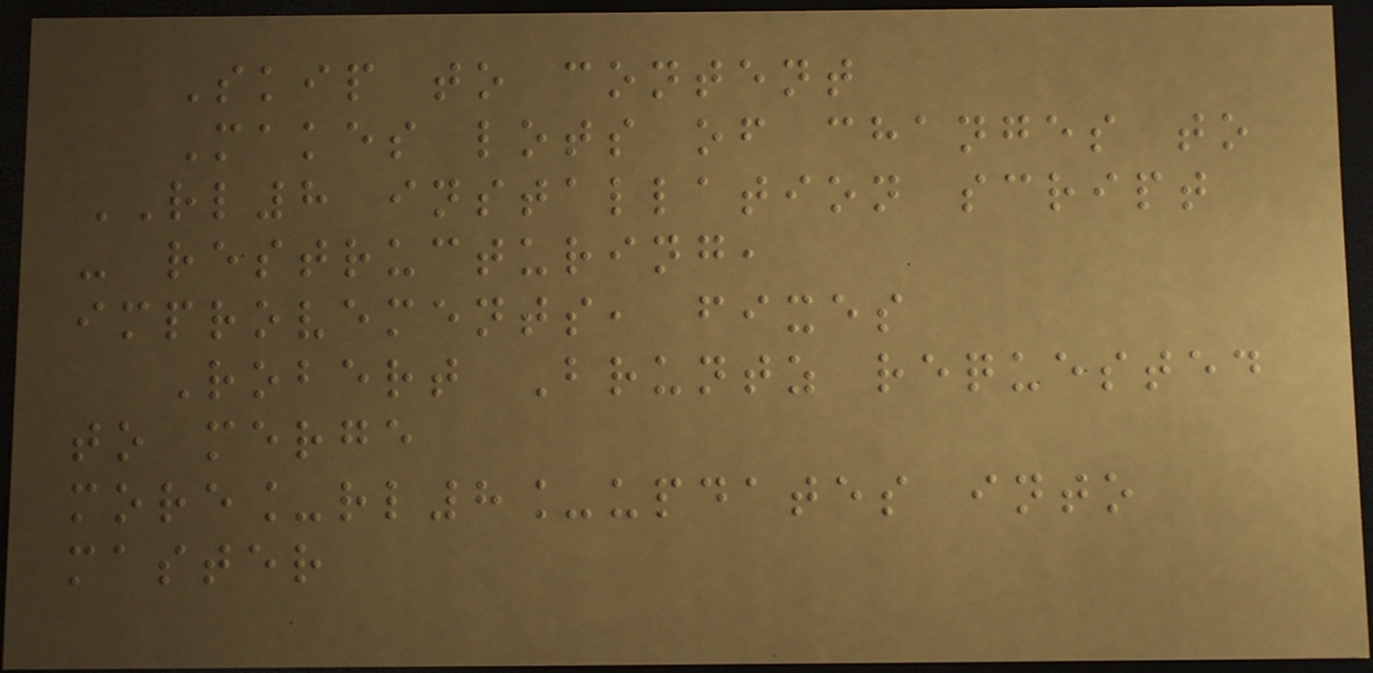Skip to content
Makes lots of changes to
RL8 installation script
- restructuring,
improvements, fixes
Robert Bruntz requested
to merge
more_rl8_updates into
master
